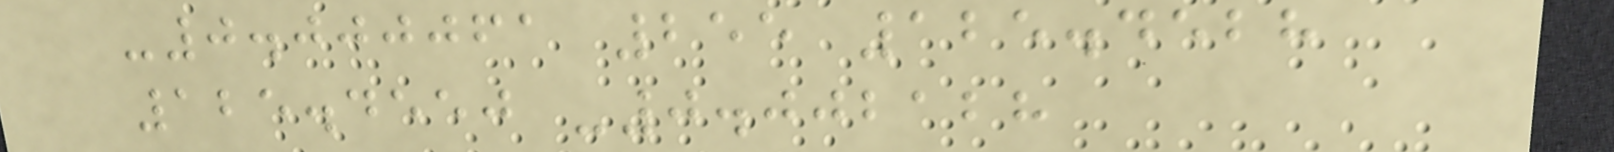-0.000061 255 125.4528
125.4550 -0.002128
